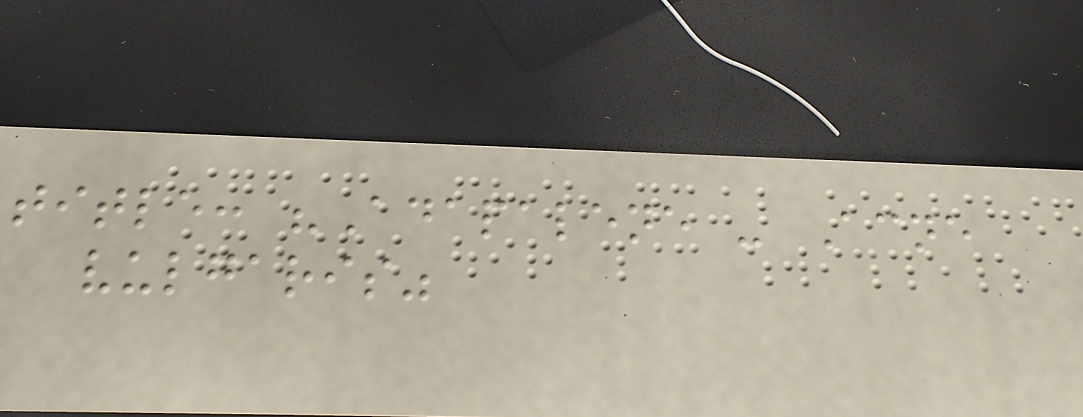title: "Adapalene - Acne
vulgaris"
